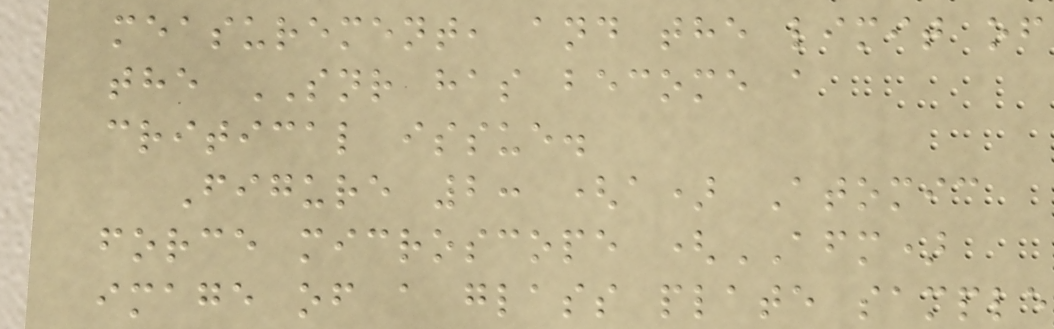measurement, and the limit of
the SNR has become a
critical issue.
Figure 2: (a) Atomic
force microscope (AFM)
image of a glass plate sample
